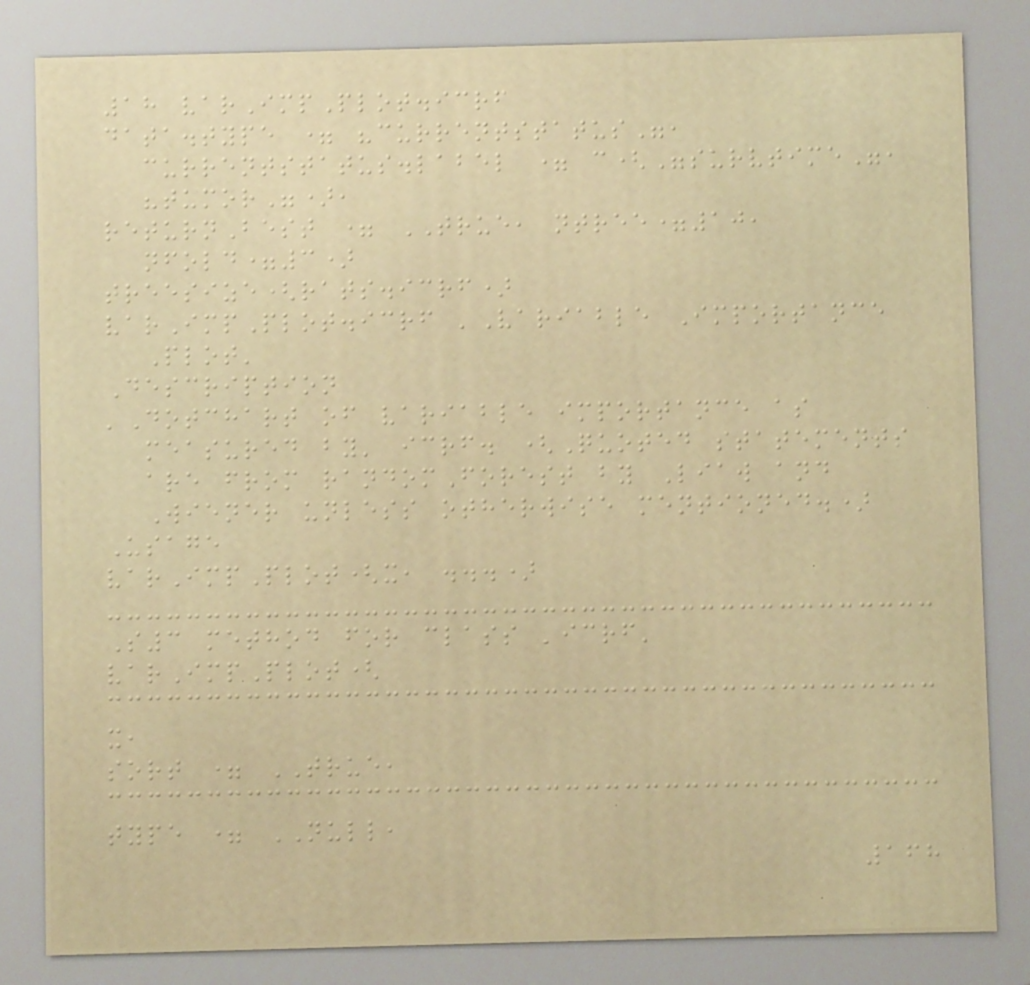18 varImpPlot.icrf
data.type = "currentstatus",
currentstatus.label = c("survtime",
"tumor"),
returnBest = TRUE, ntree=10,
nfold=3)
treesize(rats.icrf)
varImpPlot.icrf 'Variable Importance
Plot'
Description
'Dotchart of variable importance as
measured by' icrf. (Quoted statements
are from randomForest by Liaw and
Wiener unless otherwise mentioned.)
Usage
varImpPlot(x, ...)
S3 method for class 'icrf'
varImpPlot(
x,
sort = TRUE,
type = NULL,
168
